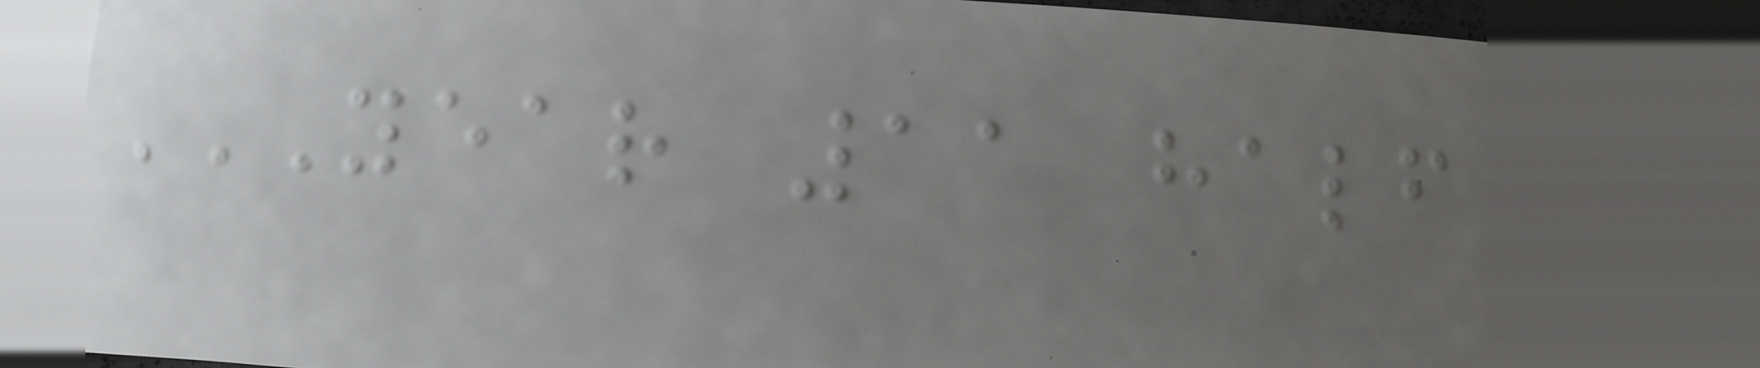YEAR 11 HALF
